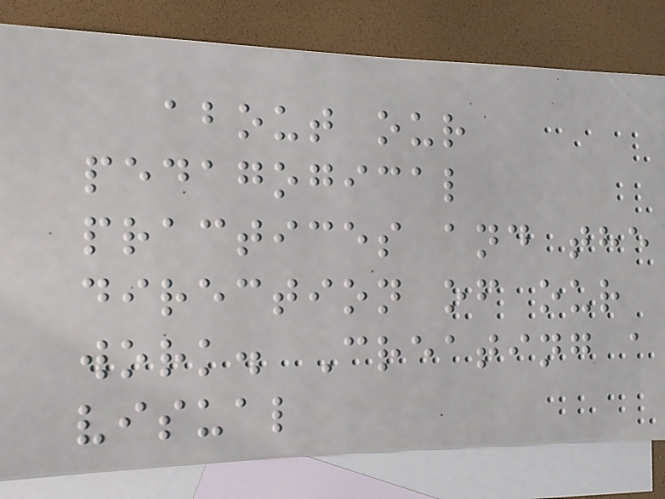about our
pedagogical
practices and the
direction of our
work. Creating a
visual
